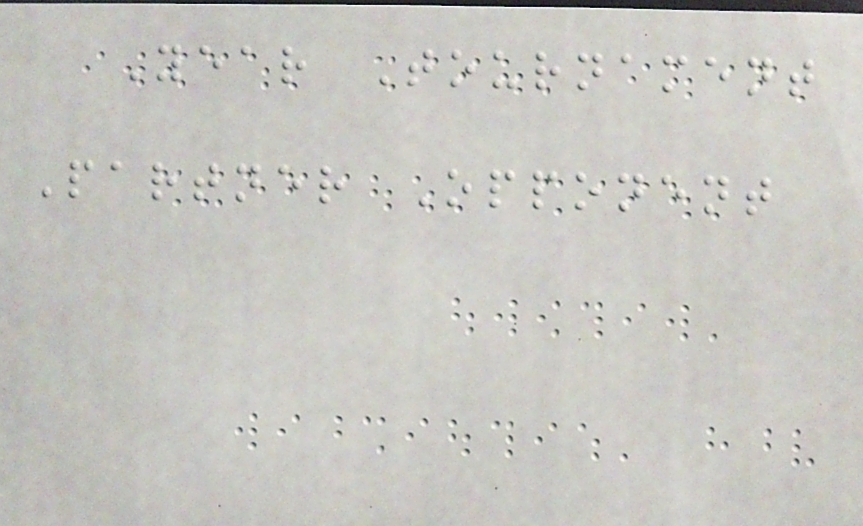Year Tournament
Partner Opponent
